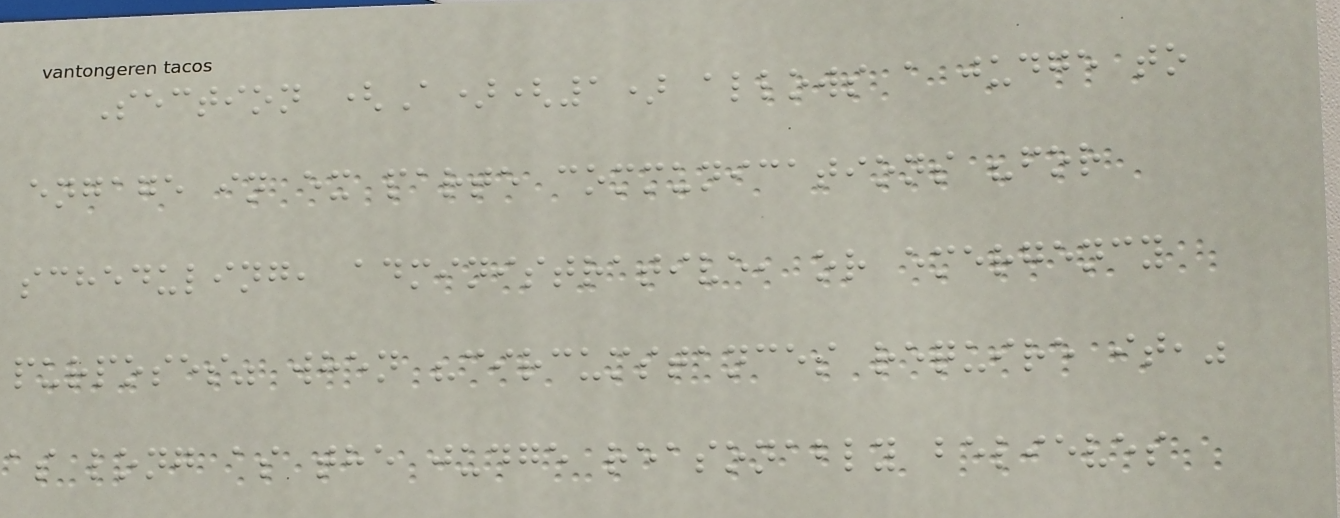Section (A)(1) allows a judge to
engage in ex parte communications "for
scheduling, administrative, or emergency
purposes" when "circumstances require it,"
as long as the judge reasonably believes
